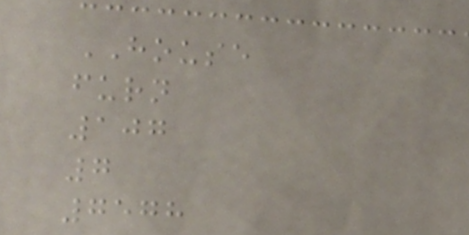HOUSE
furn
107
7
7578
